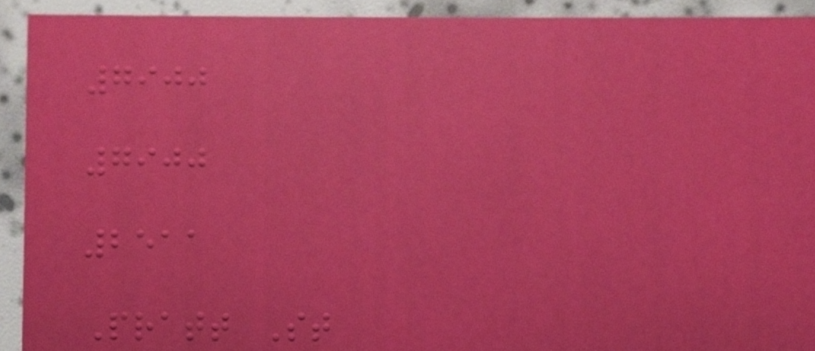7900
7900
2511
Pratt St
